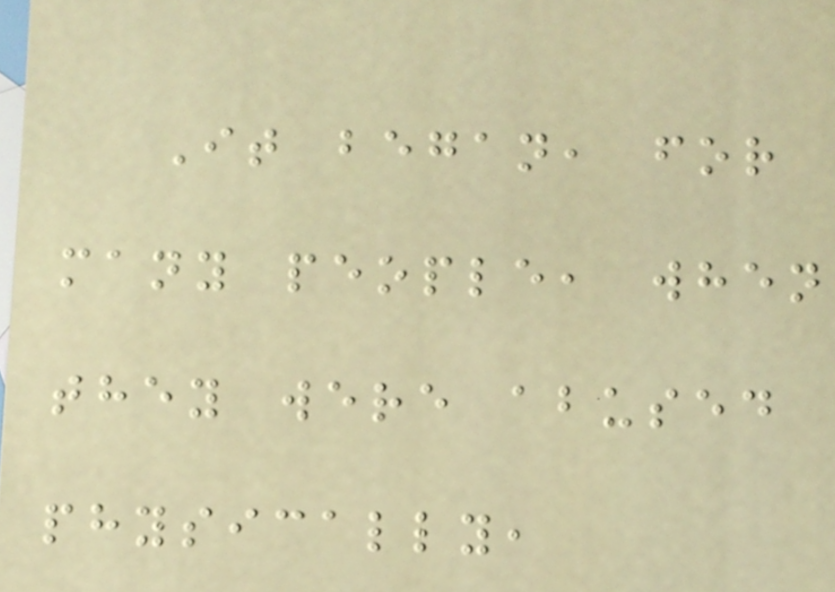It began, for
many people, when
they were abused
physically,
